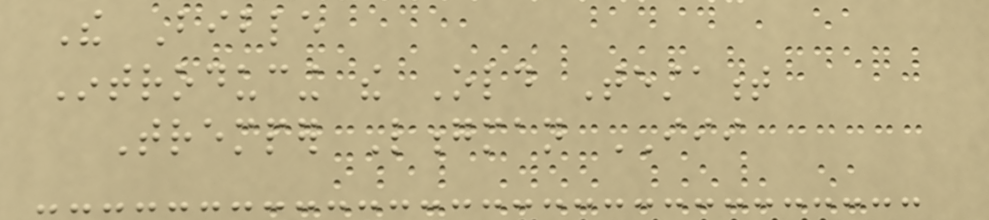The Bible
Introducing the Old Testament
Tremper Longman III
